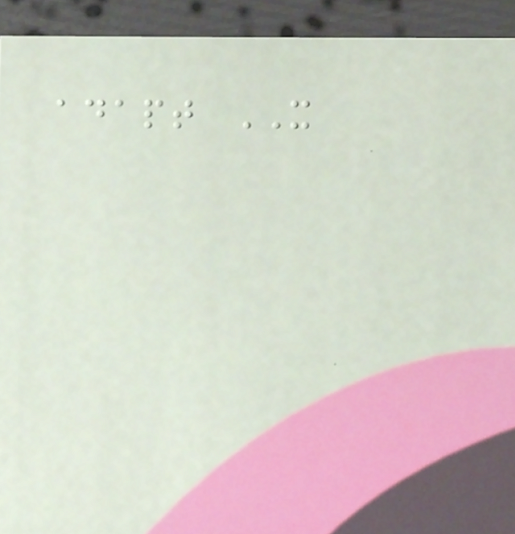adapt IT
